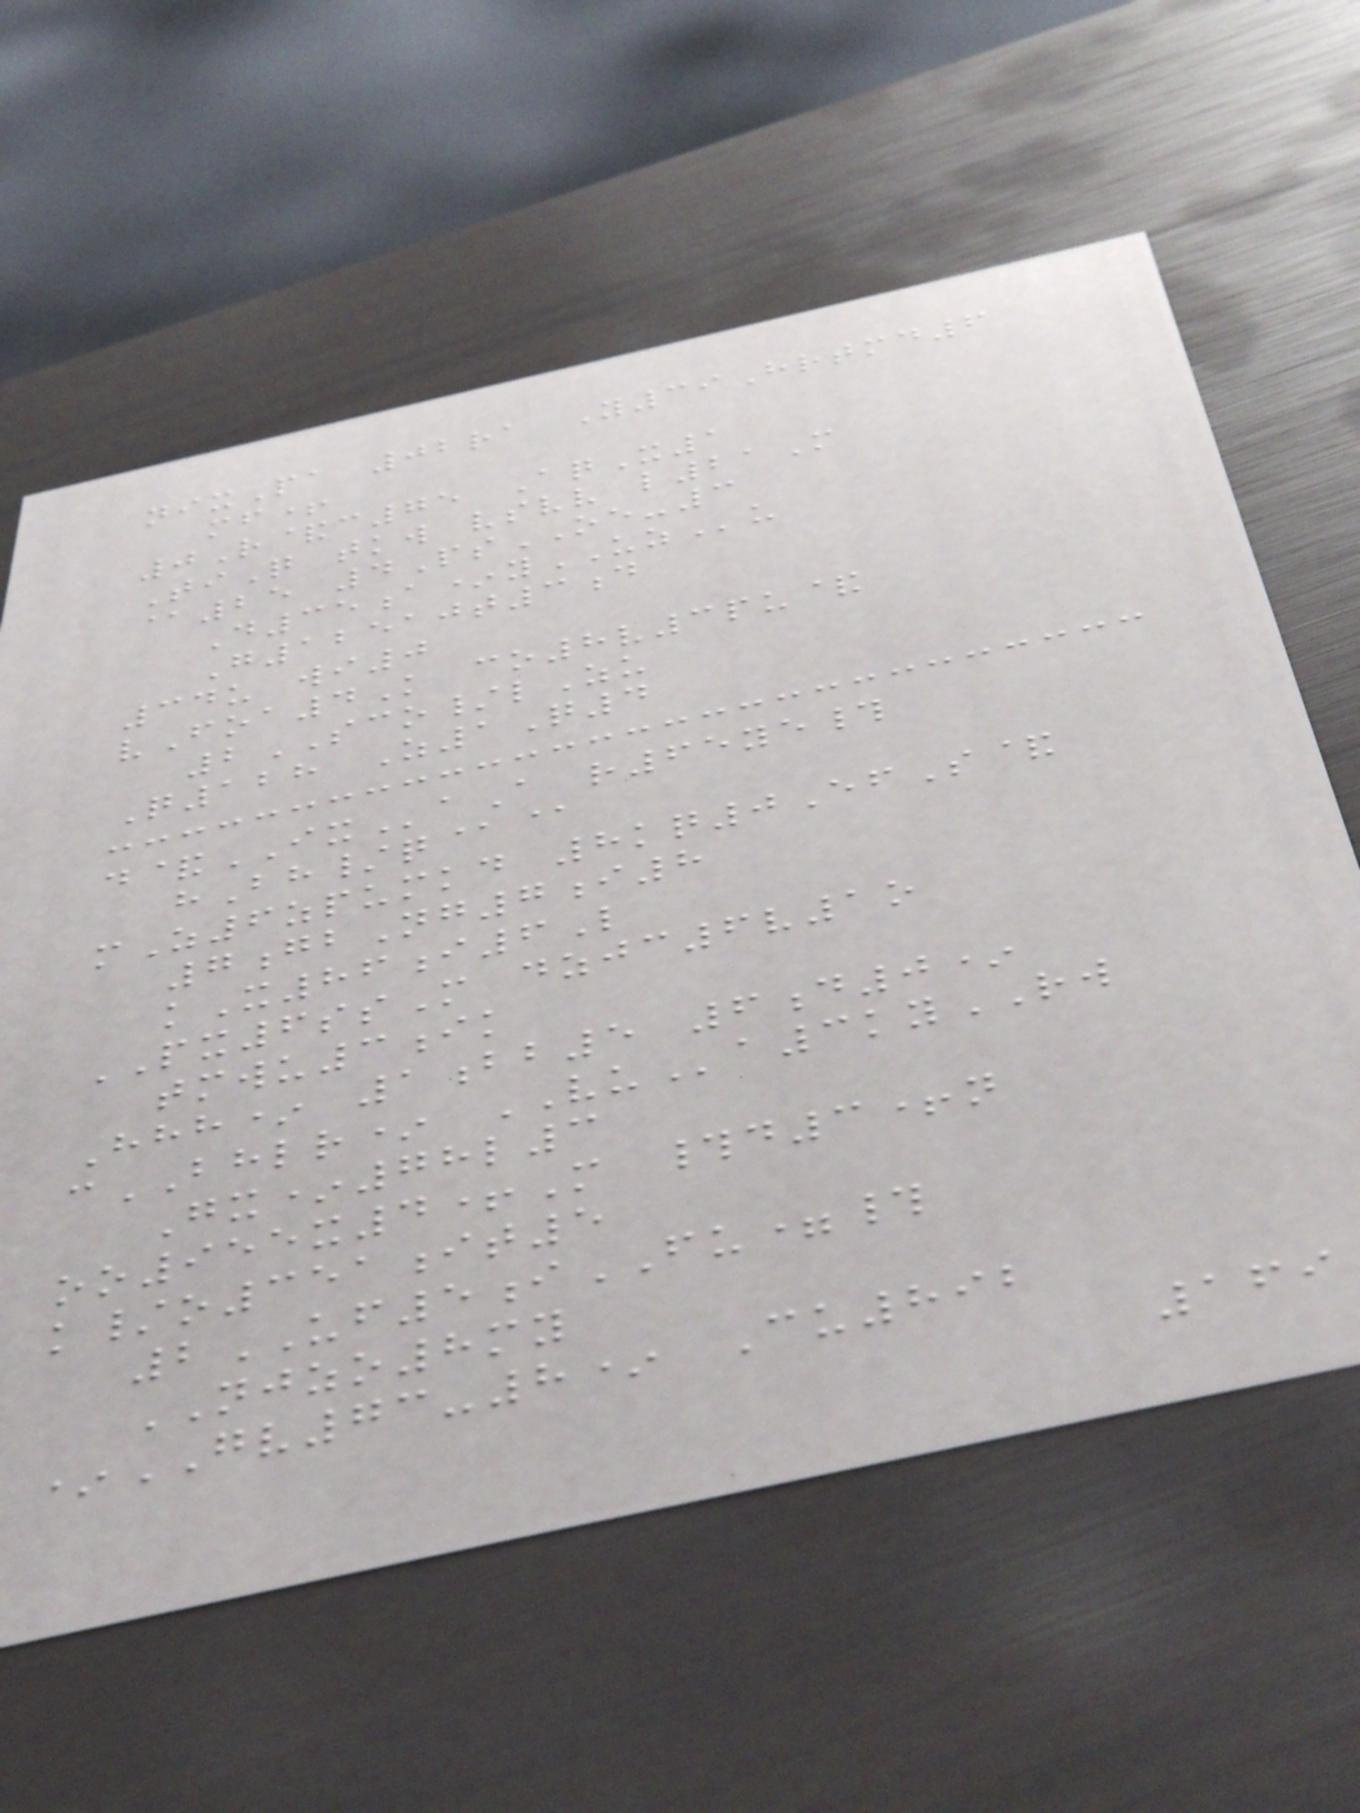nixPa 02ra Y39Hrtmd6
mf+
0R&c75 AqX1
TiQ tkw vsvv l21M
@25 4PsOE-3
D35a*yUZu
G12510t3d
34u wi0
vFoa4K co8v3pu&
2SCO/lZu
Q128 Z1Q4
d&IXaA r65ye#
hBh/q@@
mZ6zpumkd 8kq0EfS&
7gbNg7i8
kX86i6L
PX6ssM dzjc6v1o
tmwu3ik
Hhh* 1bb5 6d0*
cBHLR* VUa3kyRW
Gx*78l3
oo955x4+M #d3+n
k/o351it5
2UF5iFU=#
NJZO8my
*GV73-8* Cu892
169
